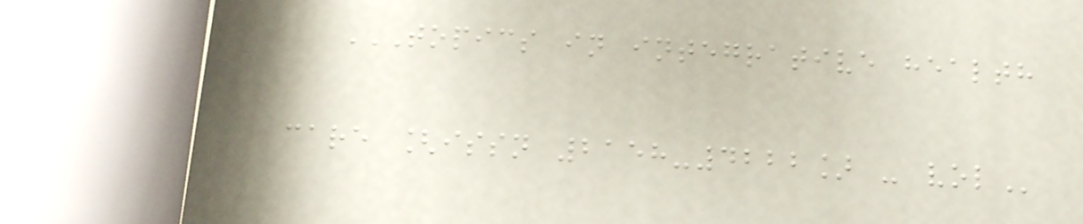TOPICS IN INTEGRATIVE HEALTH
CARE [ISSN 2158-4222] - VOL
